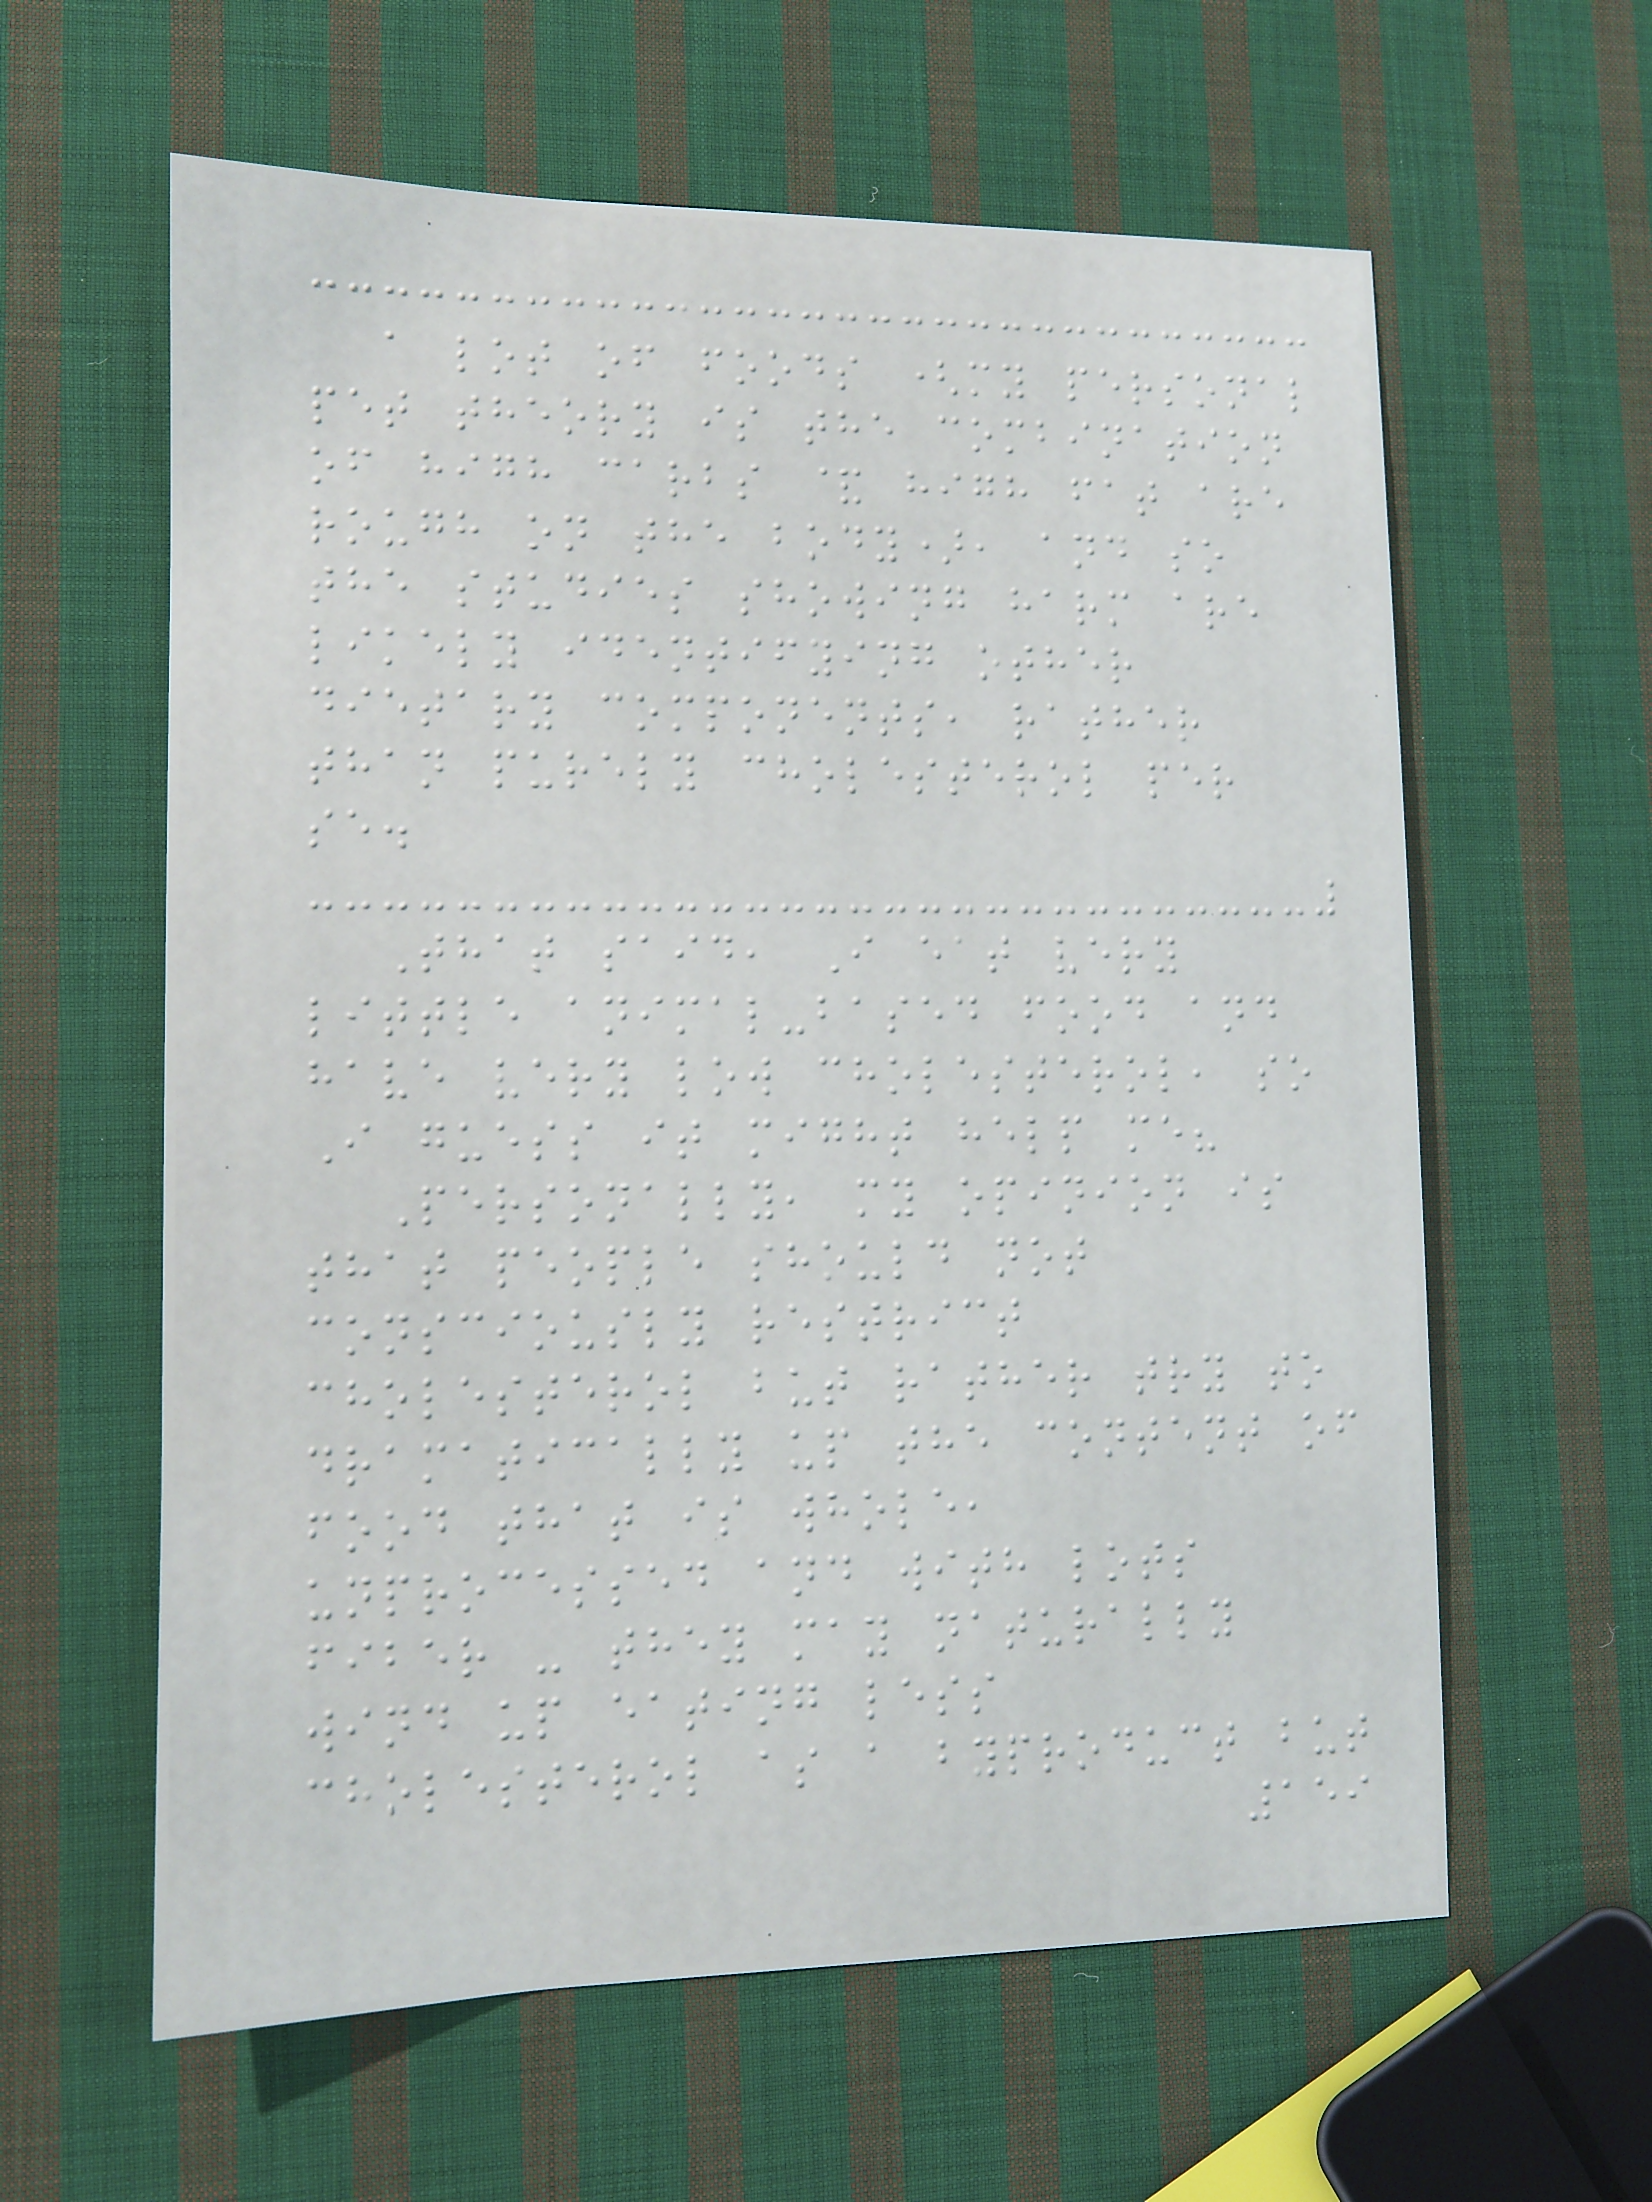a lot of foods (my personal
pet theory is the combination
of high carbs & high fat are
rough on the body), and so
the studies showing harm are
likely identifying other
dietary components, rather
than purely cholesterol per
se.
That said, I eat very
little animal-based food and
have very low cholesterol, so
I guess it might help me?
Personally, my opinion is
that people should not
consciously restrict
cholesterol but rather try to
dramatically up the content of
food that is whole,
unprocessed and with lots
fiber - they may naturally
wind up eating less
cholesterol as a byproduct but
159
